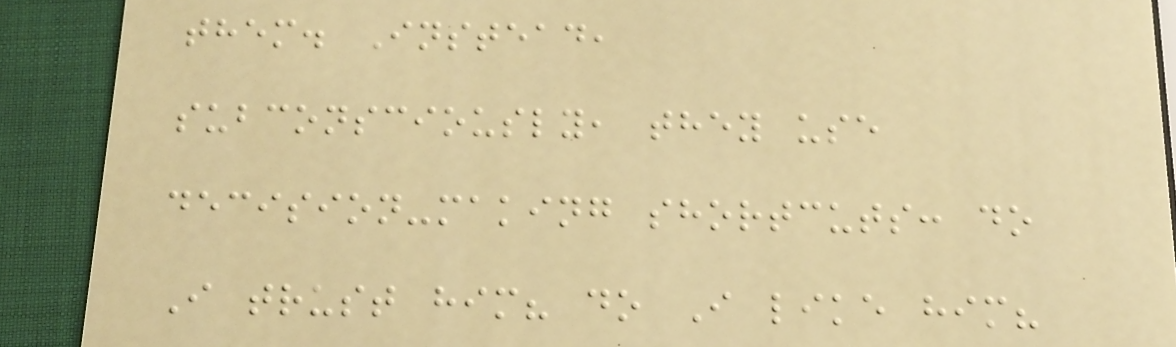them. Instead,
subconsciously, they use
decision-making shortcuts: do
I trust him? do I like him?
